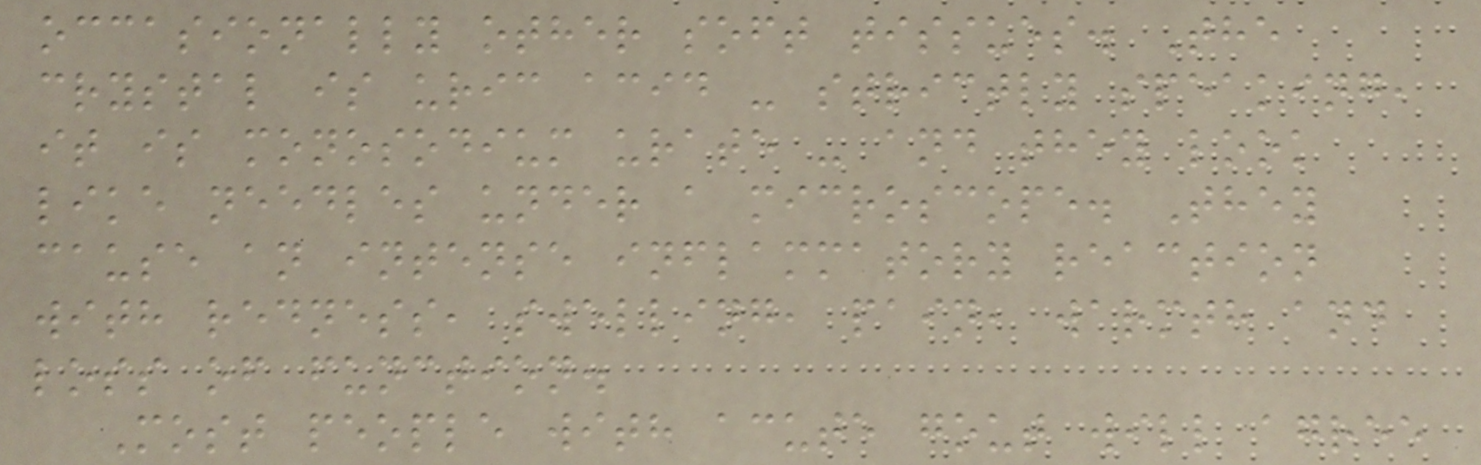occasionally other soft tissues. The
crystal is uric acid - strictly speaking,
it is monosodium urate - and they look
like needles under a microscope. They
cause an intense inflammatory reaction
with redness, swelling, pain, warmth and
loss of function.
Most people with acute gout will agree
